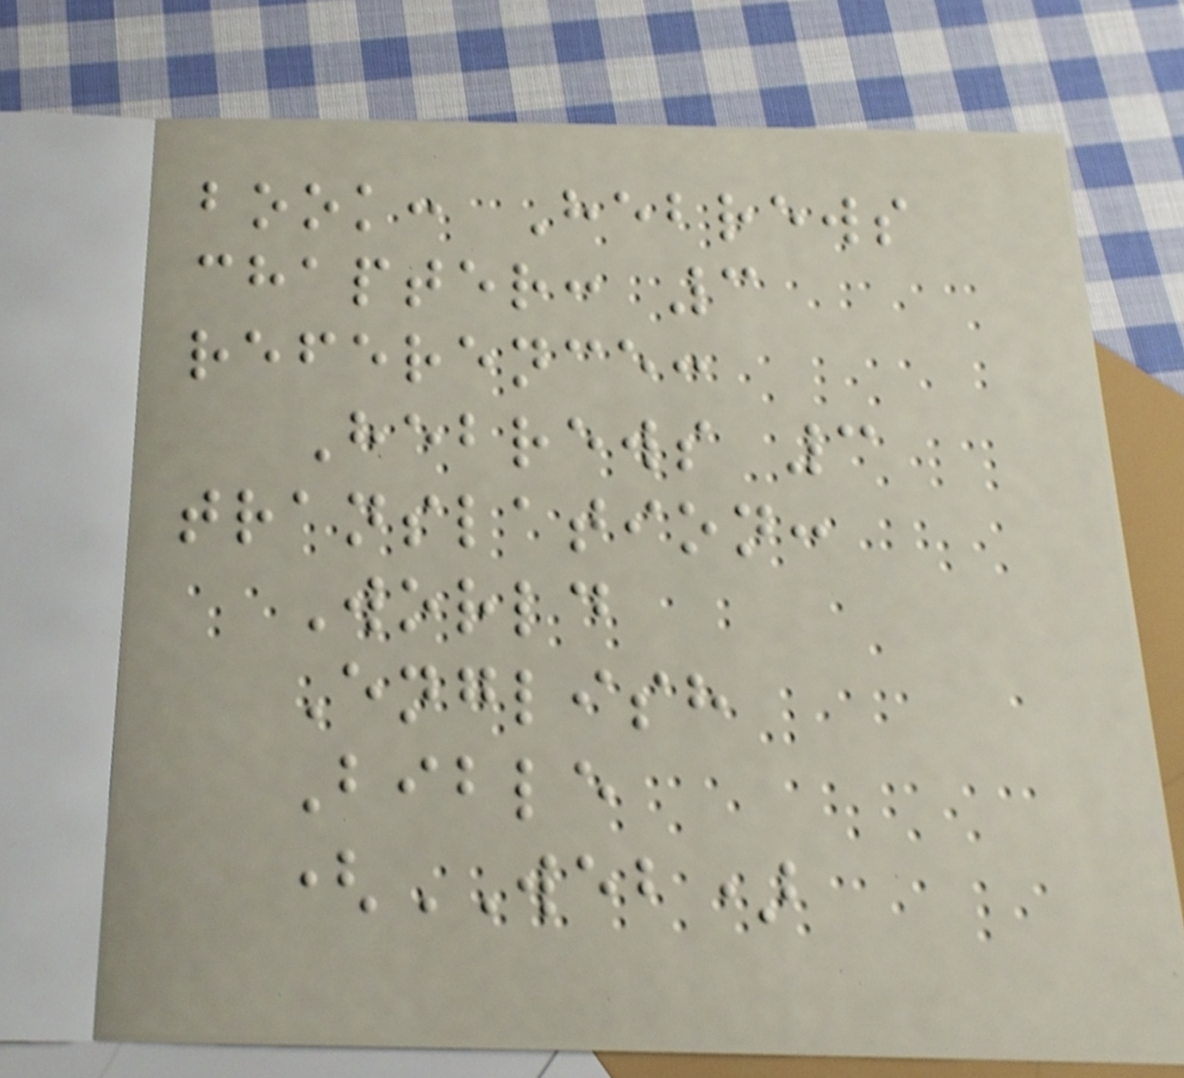book: Hebrews
chapter: 3
reference:
Hebrews 3
translation:
World
English
Bible
(WEB)
